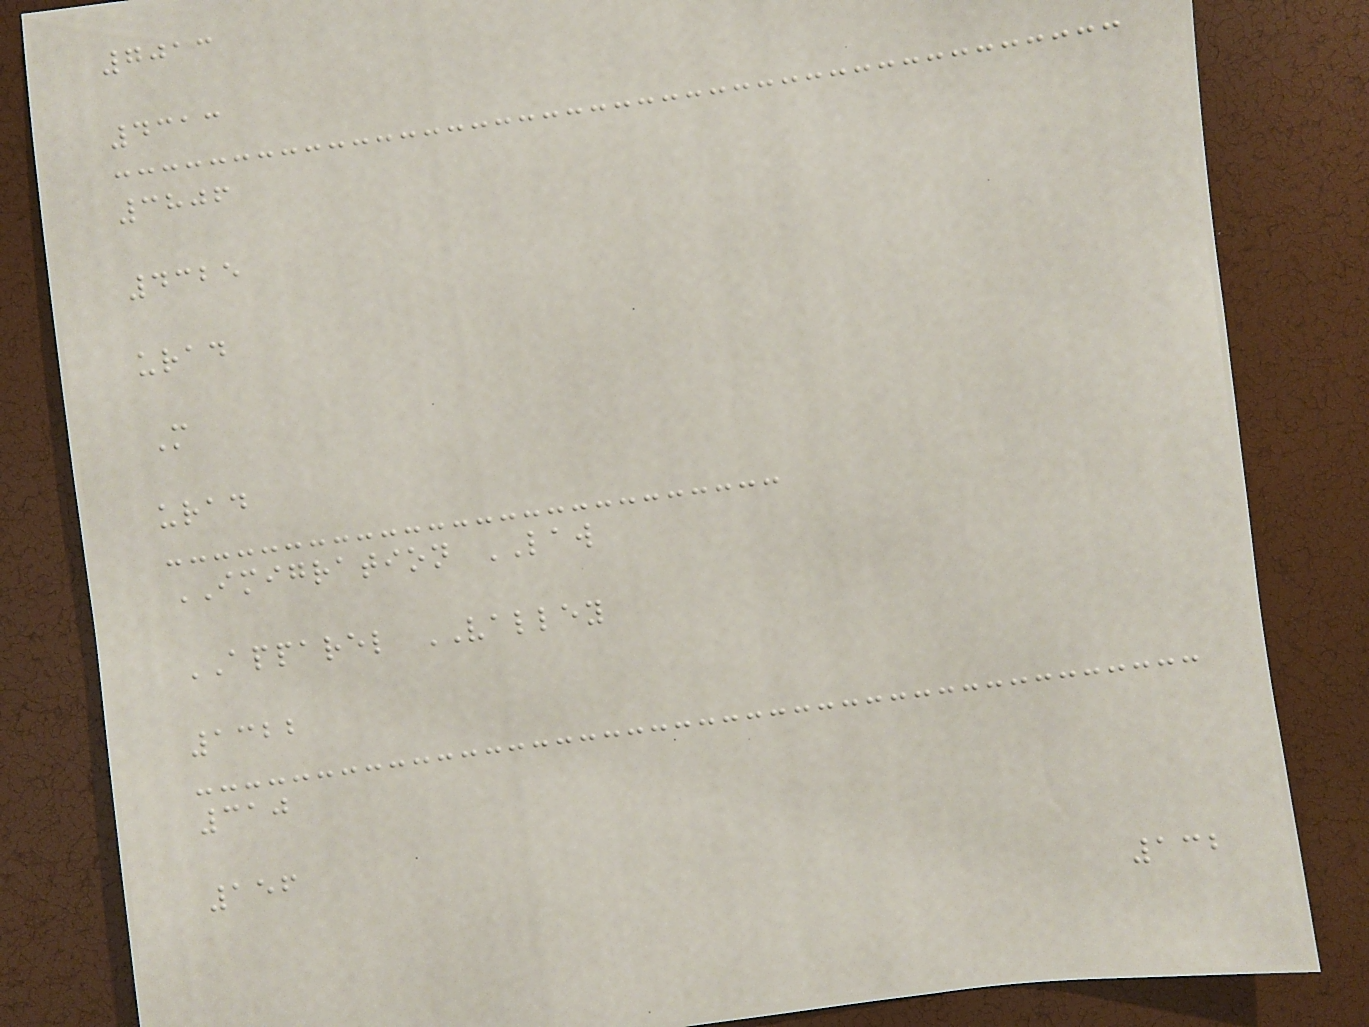7013
4313
3806
4325
urad
M
urad
IMIGRATION LAW
APPAREL VALLEY
1322
310
156
132
